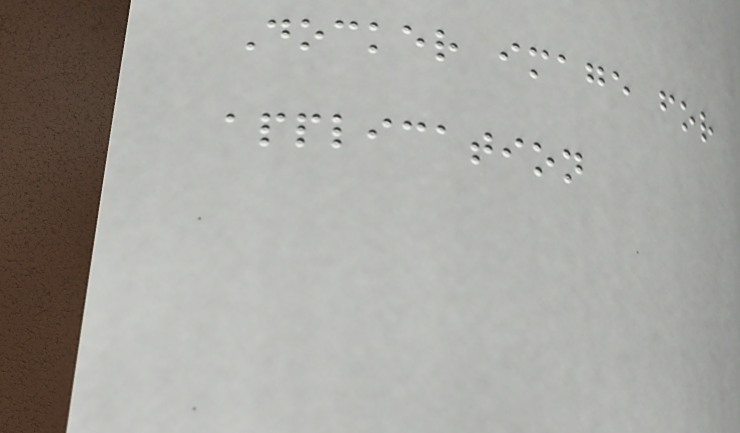Docker image for
application
